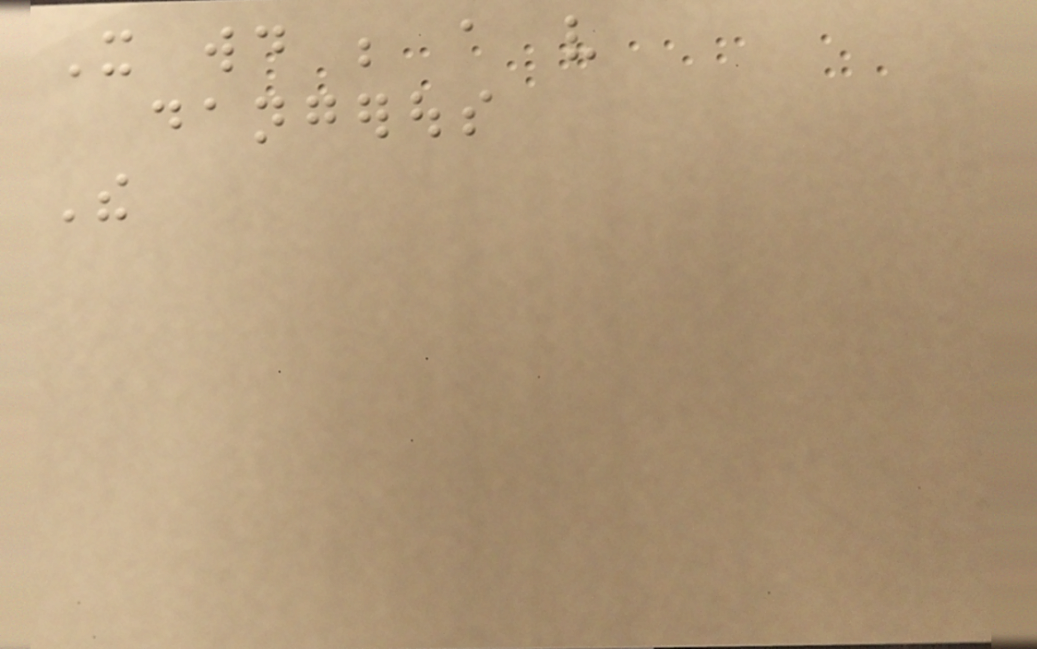It would be a very
dangerous
The
